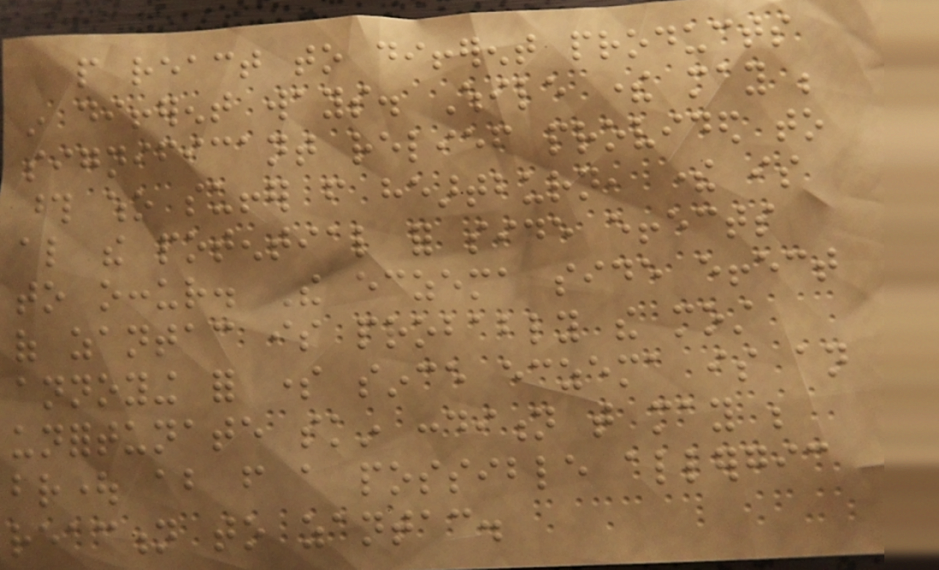people react to different products
in different ways. While there may be
significant relief provided to
those who suffer from heartburn, there is
also the potential for side effects
to occur. The eczema side effect
of zantac is probably the most
annoying for some since eczema is an
unfortunate skin condition that may be
brought about from a possible allergic
reaction to zantac.
